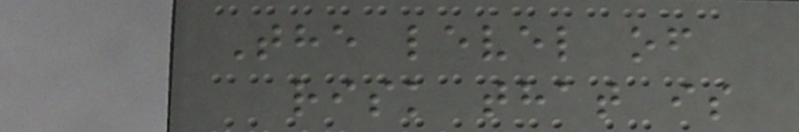The level of
risk that is
